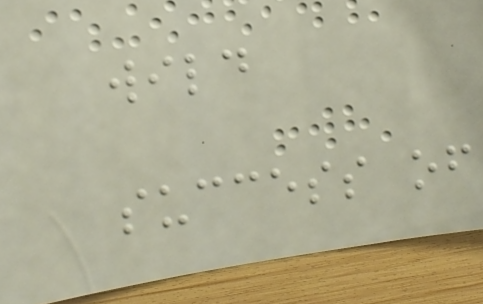wild
success of
